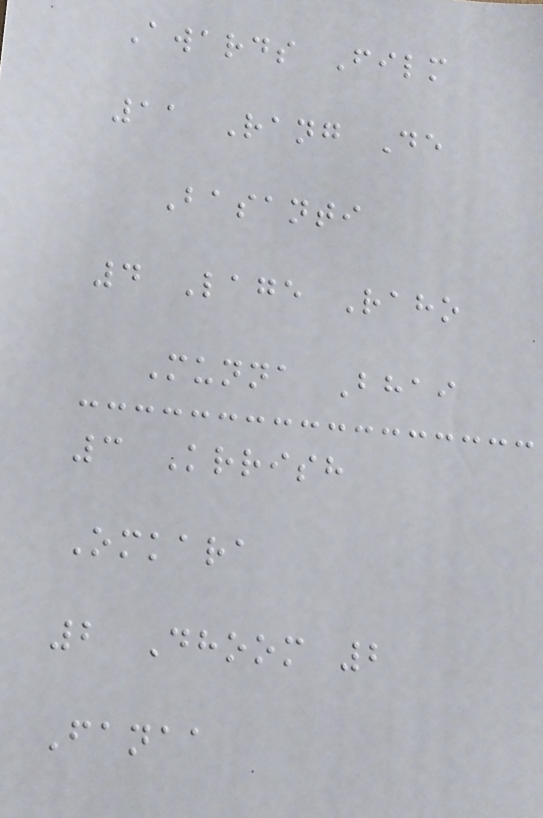Awards Film
11 Rang De
Basanti
4 Lage Raho
Munna Bhai
3 Krrish
Omkara
2 Dhoom 2
Fanaa
